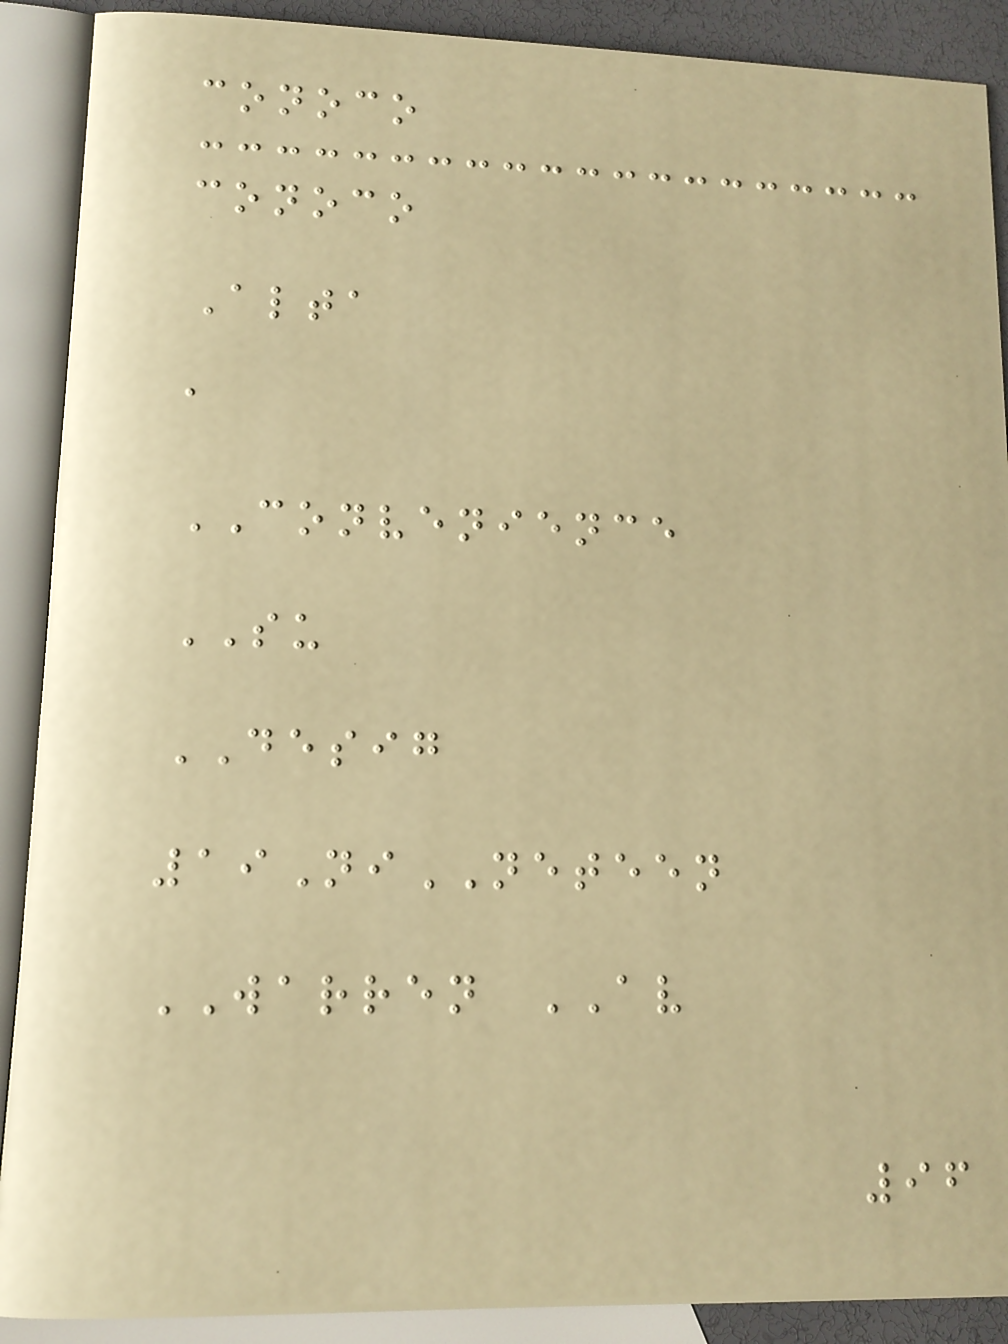conoco
conoco
Alta
a
CONVENIENCE
SU
DESIG
19NiNETEEN
WARREN AV
96
